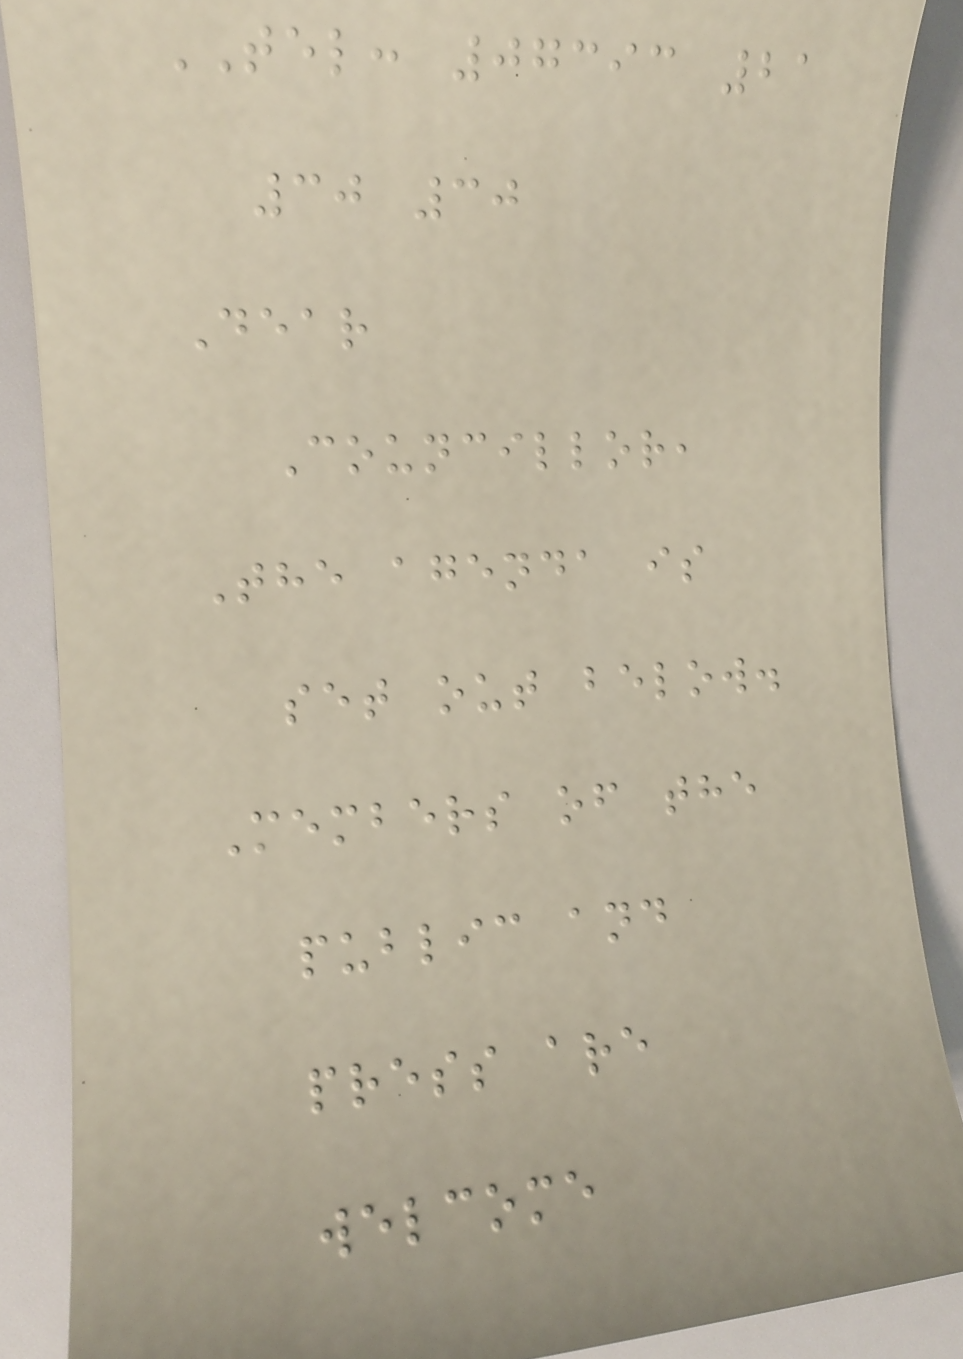TEL: 07393 21
30 30
Dear
Councillor,
The agenda is
set out below.
Members of the
public and
press are
welcome
